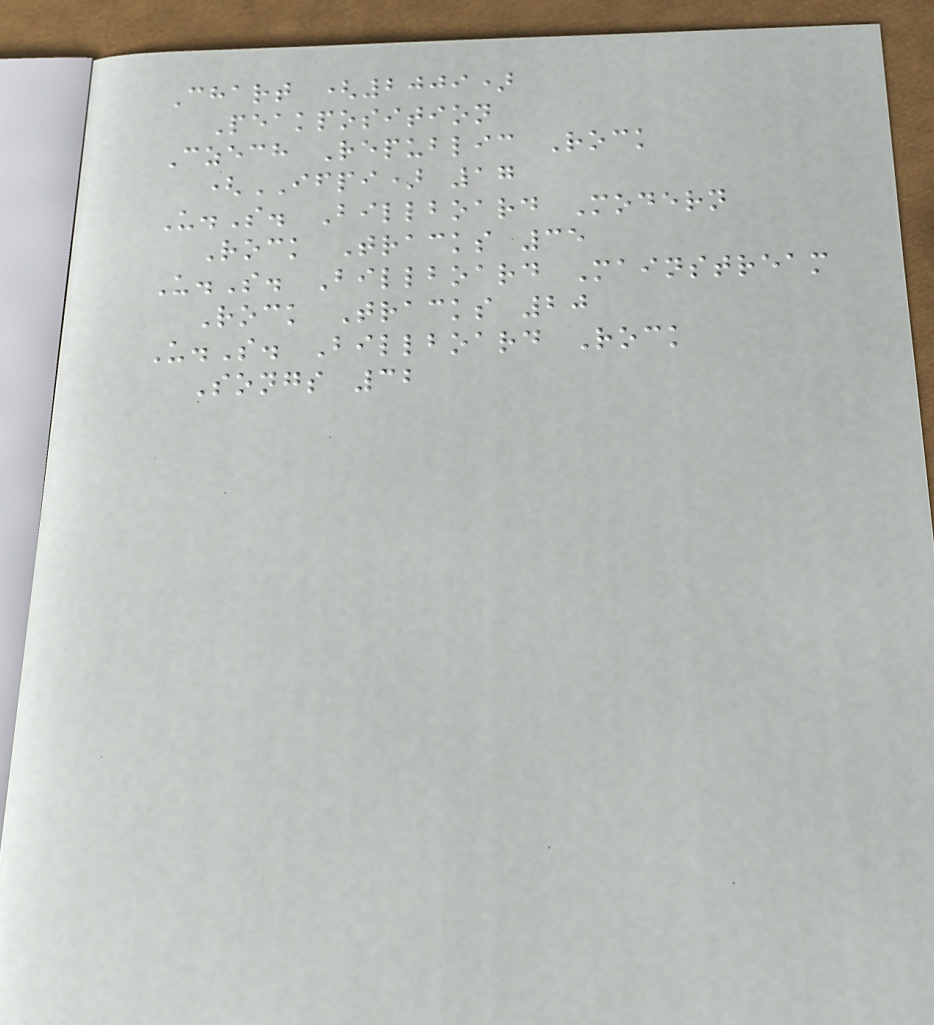Chart (2009)
Peakposition
Czech Republic Rock
(IFPI) 17
U.S. Billboard Modern
Rock Tracks 35
U.S. Billboard Mainstream
Rock Tracks 20
U.S. Billboard Rock
Songs 32
